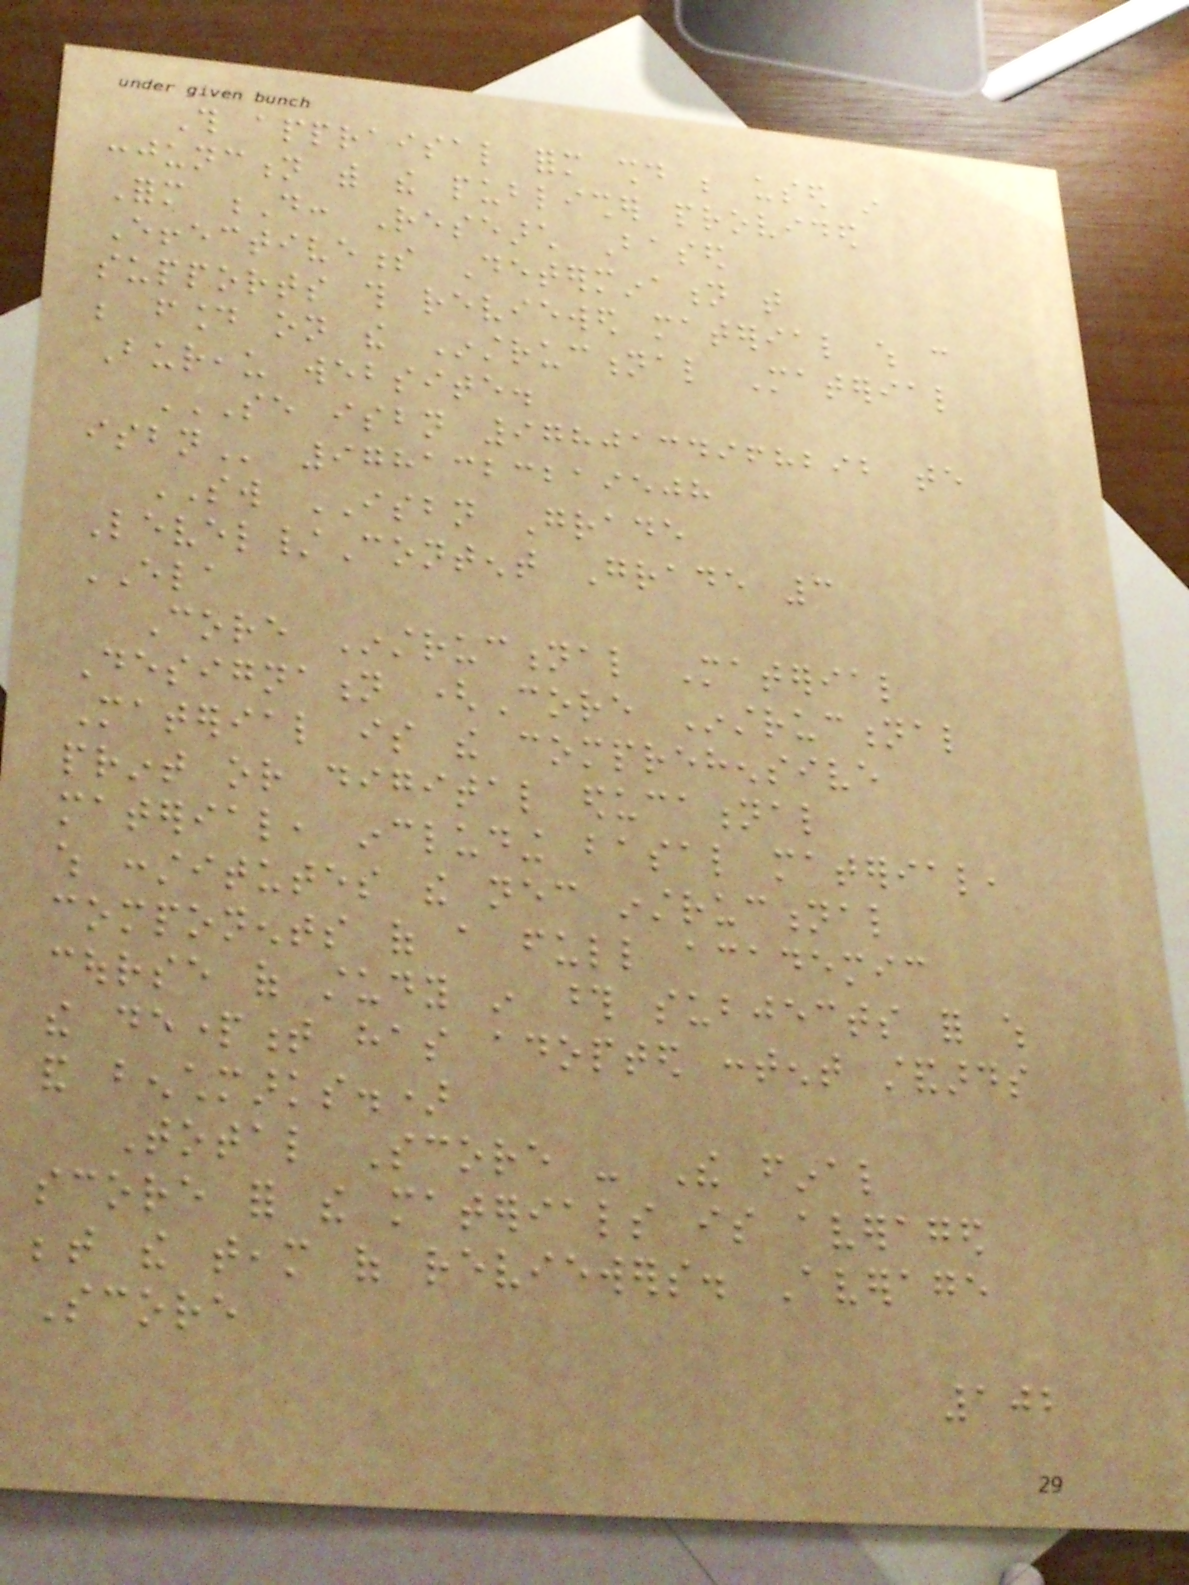This appraisal form should be used in
conjunction with the publisher provided
Form D: Research Based
Effectiveness Determination that
supports this reviewed material which can
be found on the Instructional Material
Bureau website.
SE ISBN 9780134968292 TE
ISBN 9781323219508
SW ISBN Grade
Level/Content Grade 3
ELA
Core Instructional Material
Designation (Core Instructional
Material is the comprehensive
print or digital educational
material, including basal material,
which constitutes the necessary instructional
components of a full academic
course of study in those subjects for which
the department has adopted content standards
and benchmarks.)
Total Score - The final
score for the materials is averaged
between the team of reviewers. Average
Score
102
